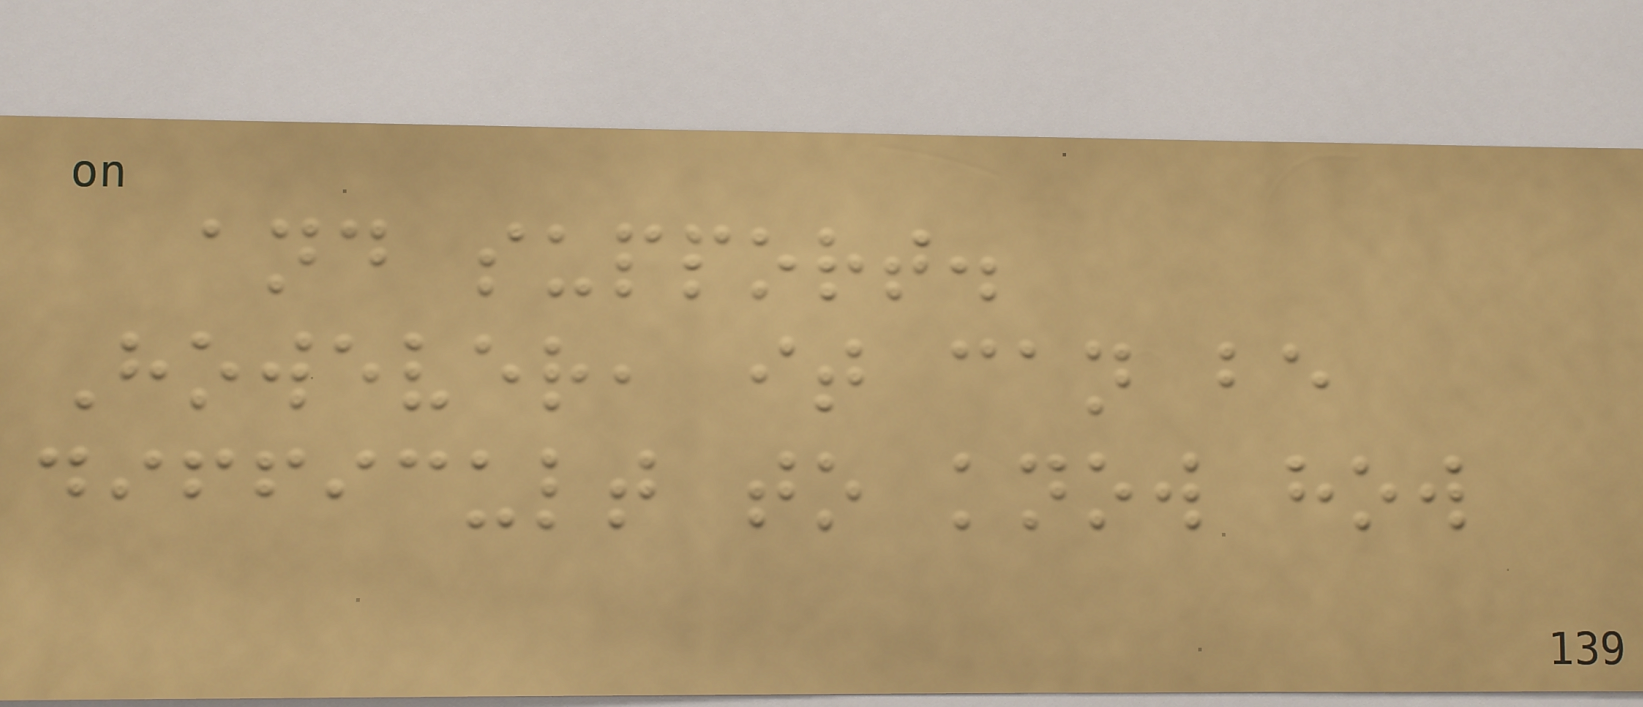and support.
However, it can be
difficult to know how
